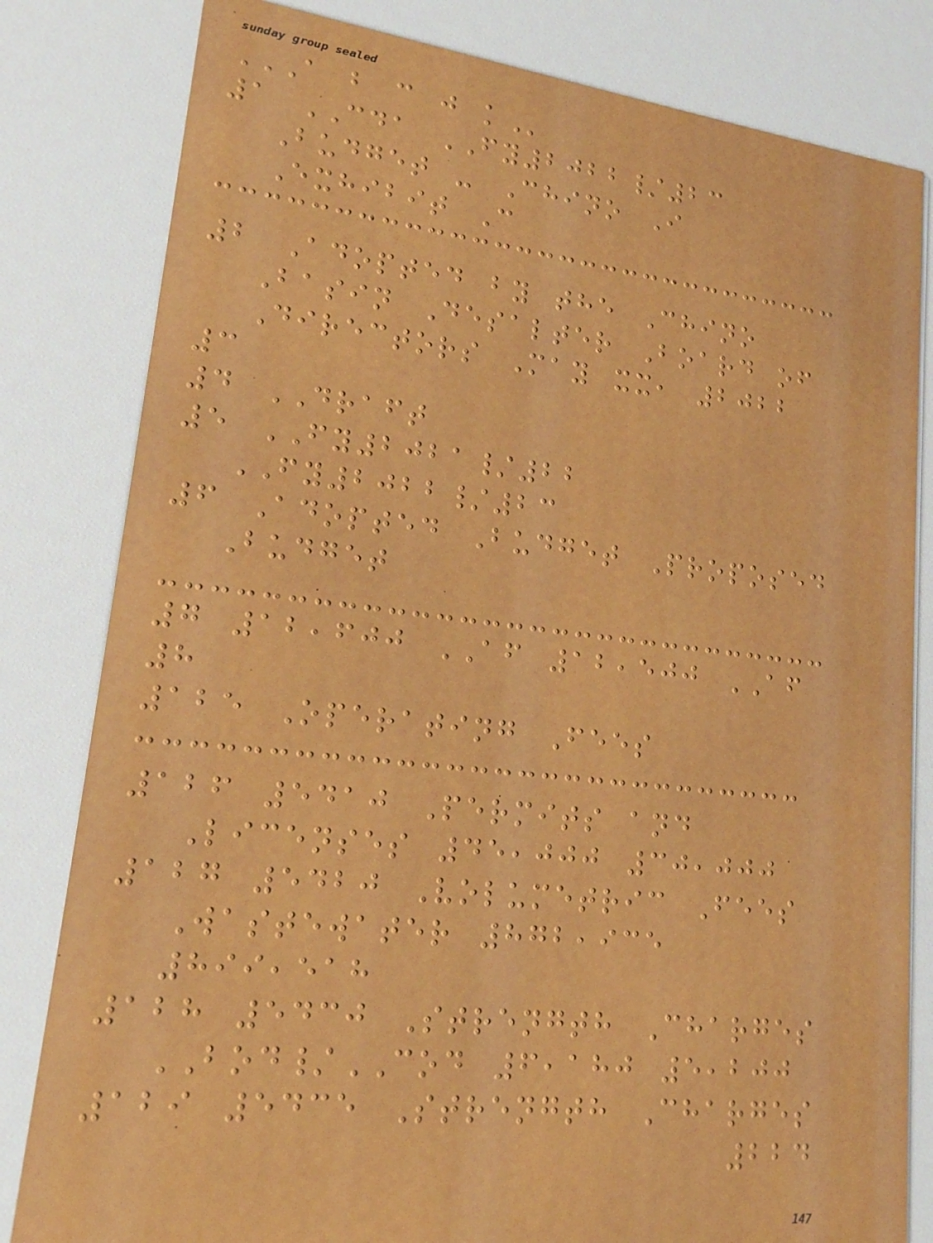A B C J K
1 CDA FY2022/23
Budget - Chino I
Exhibit C
2 Adopted by the Chino
Basin Desalter Board of
Directors May xx, 2022
3
4 DRAFT
5 FY2021/22
FY2022/23
6 Adopted Budget Proposed
Budget
7 12,600 AF 12,500 AF
8
125 Operating Fees
126 5410 Permits and
Licenses 45,000 30,000
127 5420 Volumetric Fees
Wastewater 872,935
899,518
128 5430 Strength Charges
BOD/COD 6,180 5,200
129 5435 Strength Charges
224
